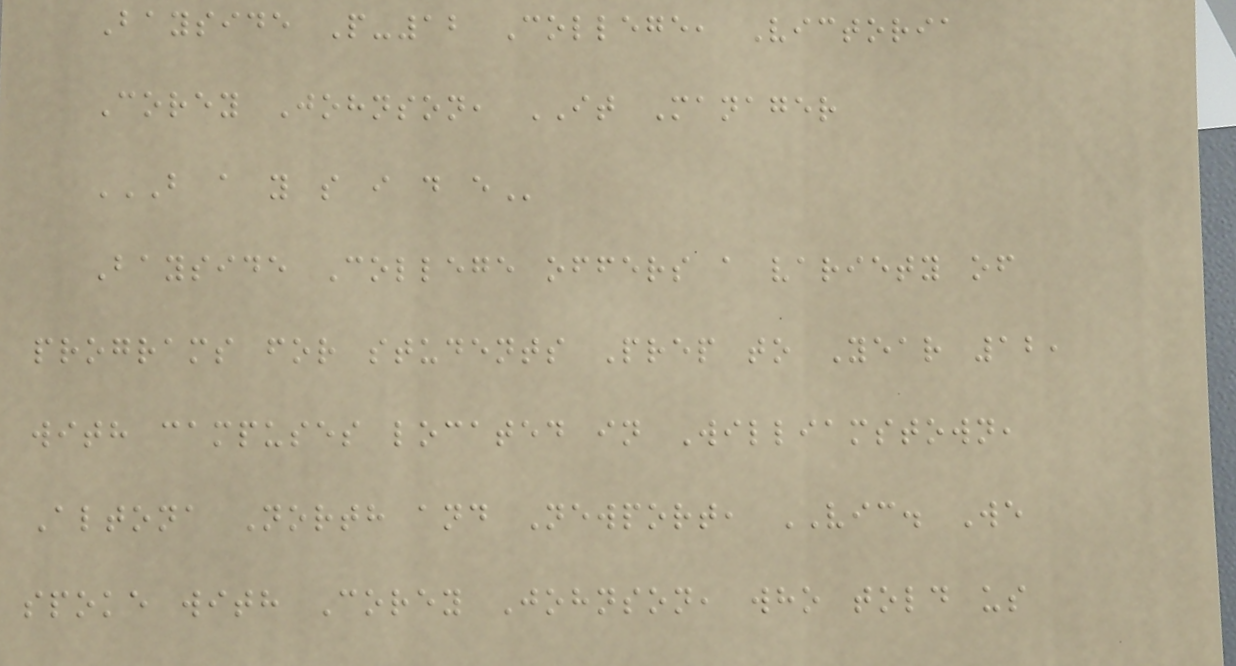Bayside P-12 College, Victoria
Corey Johnson, IT Manager
B A Y S I D E
Bayside College offers a variety of
programs for students Prep to Year 12,
with campuses located in Williamstown,
Altona North and Newport, VIC. We
spoke with Corey Johnson, who told us
